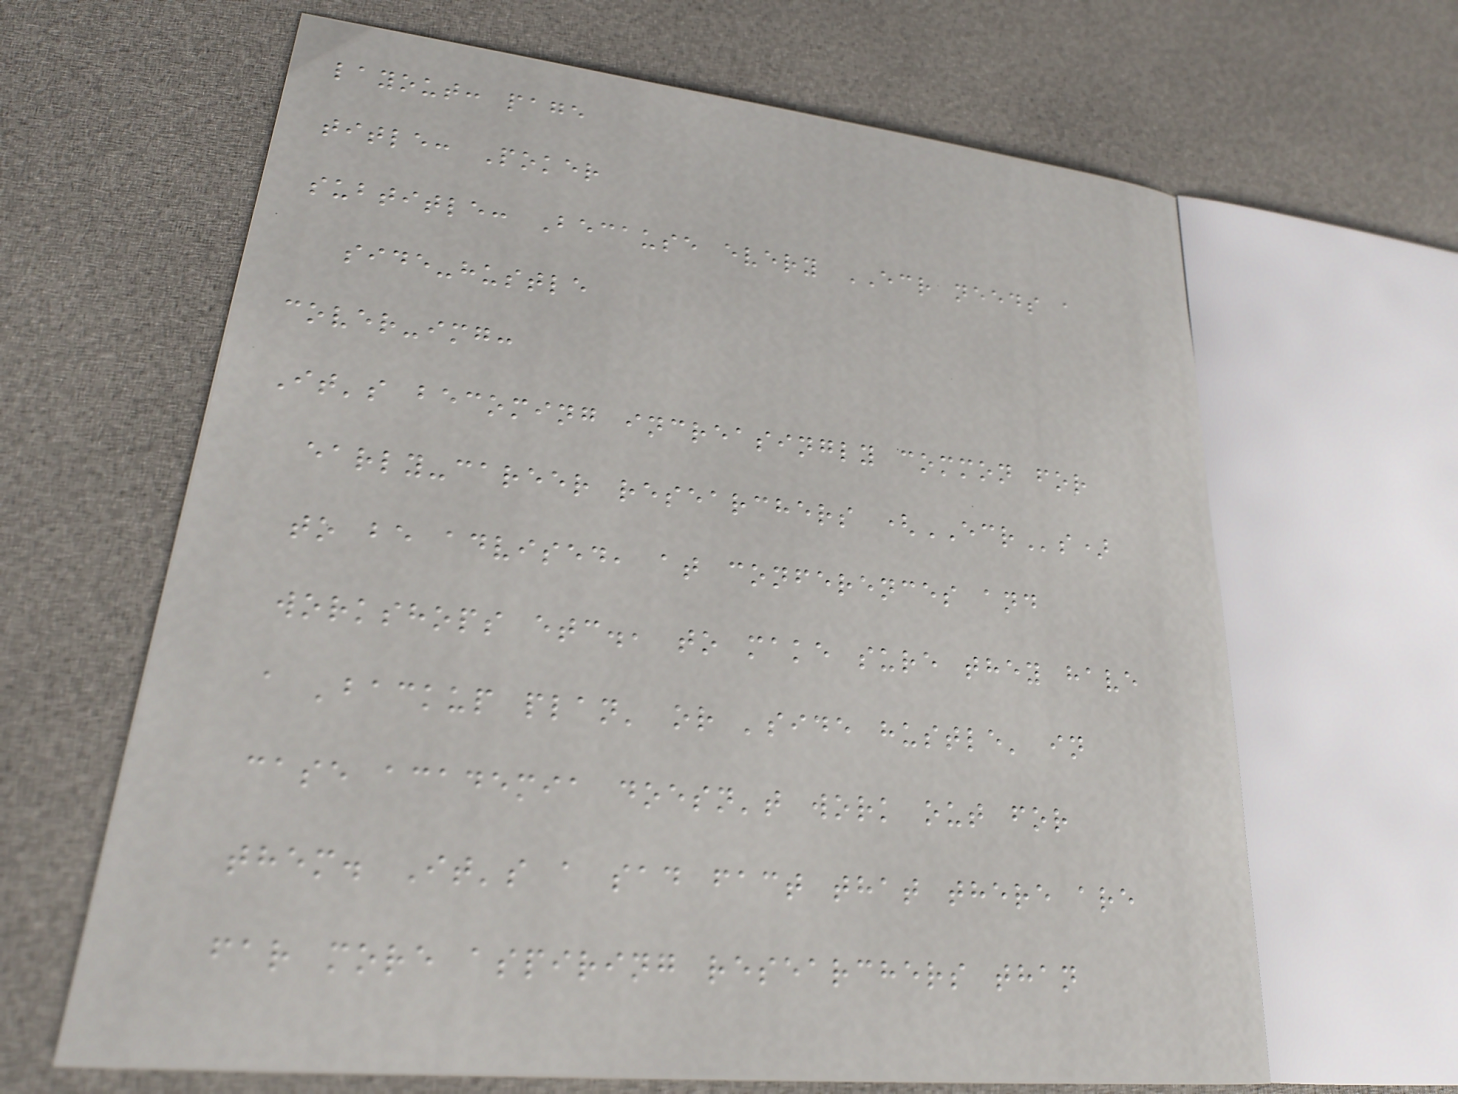layout: page
title: Poker
subtitle: Because every ECR needs a
side-hustle
cover-img:
It's becoming increasingly common for
early-career researchers (ECRs)
to be advised, at conferences and
workshops etc., to make sure they have
a 'backup plan' or 'side hustle' in
case academia doesn't work out for
them. It's a sad fact that there are
far more aspiring researchers than
